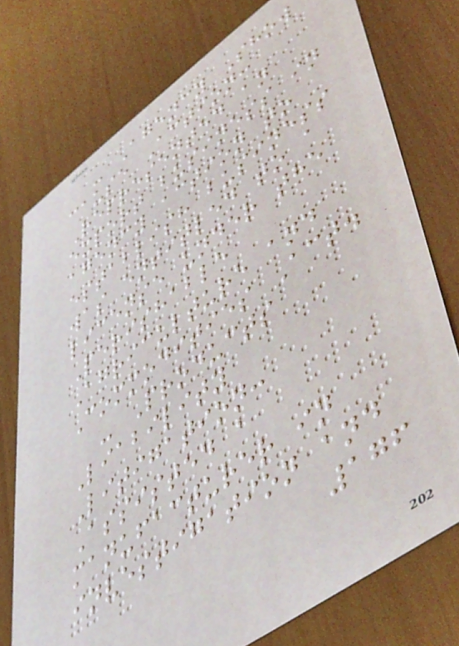- Agency Show
cause Action:
Represented an
export business in
agency action to
establish business
was entitled to a
license under the
Perishable
Agriculture and
Commodities Act.
- Products
Liability
Litigation:
Assisted a
manufacturer in
investigation and
176
